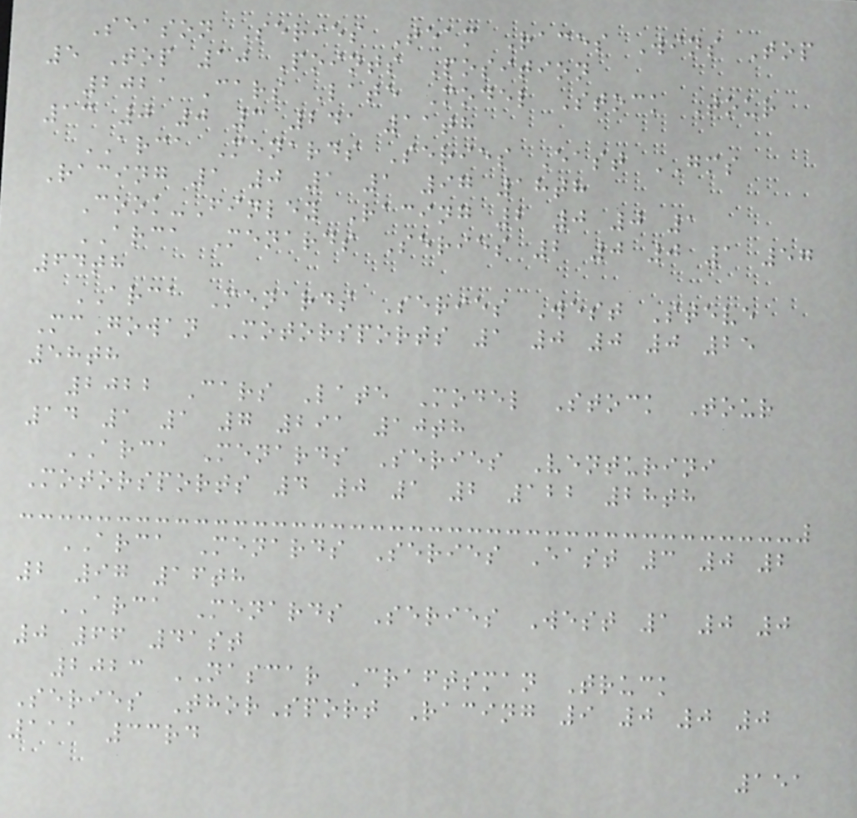Season Series Team Races Wins Top
5 Top 10 Points Position
2021 Cars Late Model Stock Tour
13 0 0 3 241 11th
ARCA Menards Series East GMS
Racing 1 0 1 1 97 18th
Cook-Finley Racing 2 0 0 1
ARCA Menards Series 2 0 0 1 57
64th
ARCA Menards Series West Steve
McGowan Motorsports 1 0 0 0 25
58th
2022 Cars Late Model Stock Tour
14 1 1 7 291 10th
ARCA Menards Series Venturini
Motorsports 4 0 1 2 122 28th
ARCA Menards Series East 3 0 2
2 97 16th
ARCA Menards Series West 1 0 0
0 66 41st
2023 NASCAR Craftsman Truck
Series ThorSport Racing 9 0 0 0
111 33rd
151
